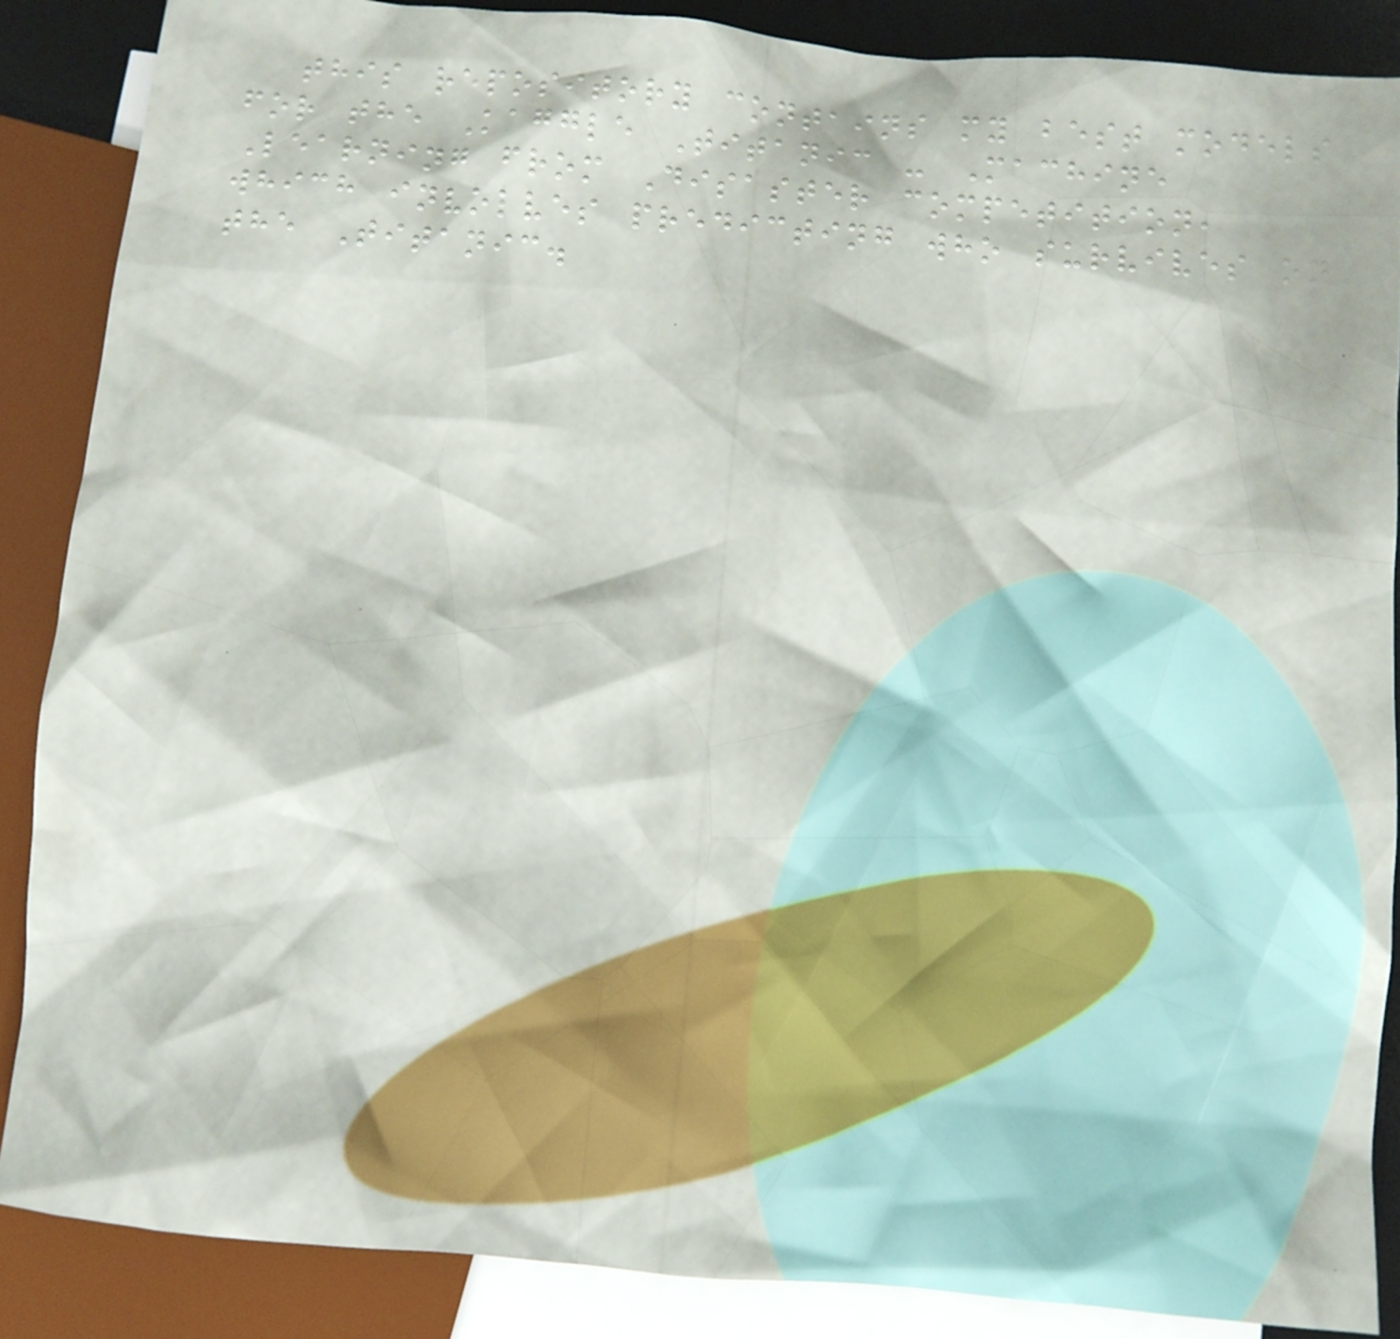this repository contains my best models
for the Kaggle Titanic - Machine
Learning from Disaster competition,
which involves predicting who survives on
the Titanic.
